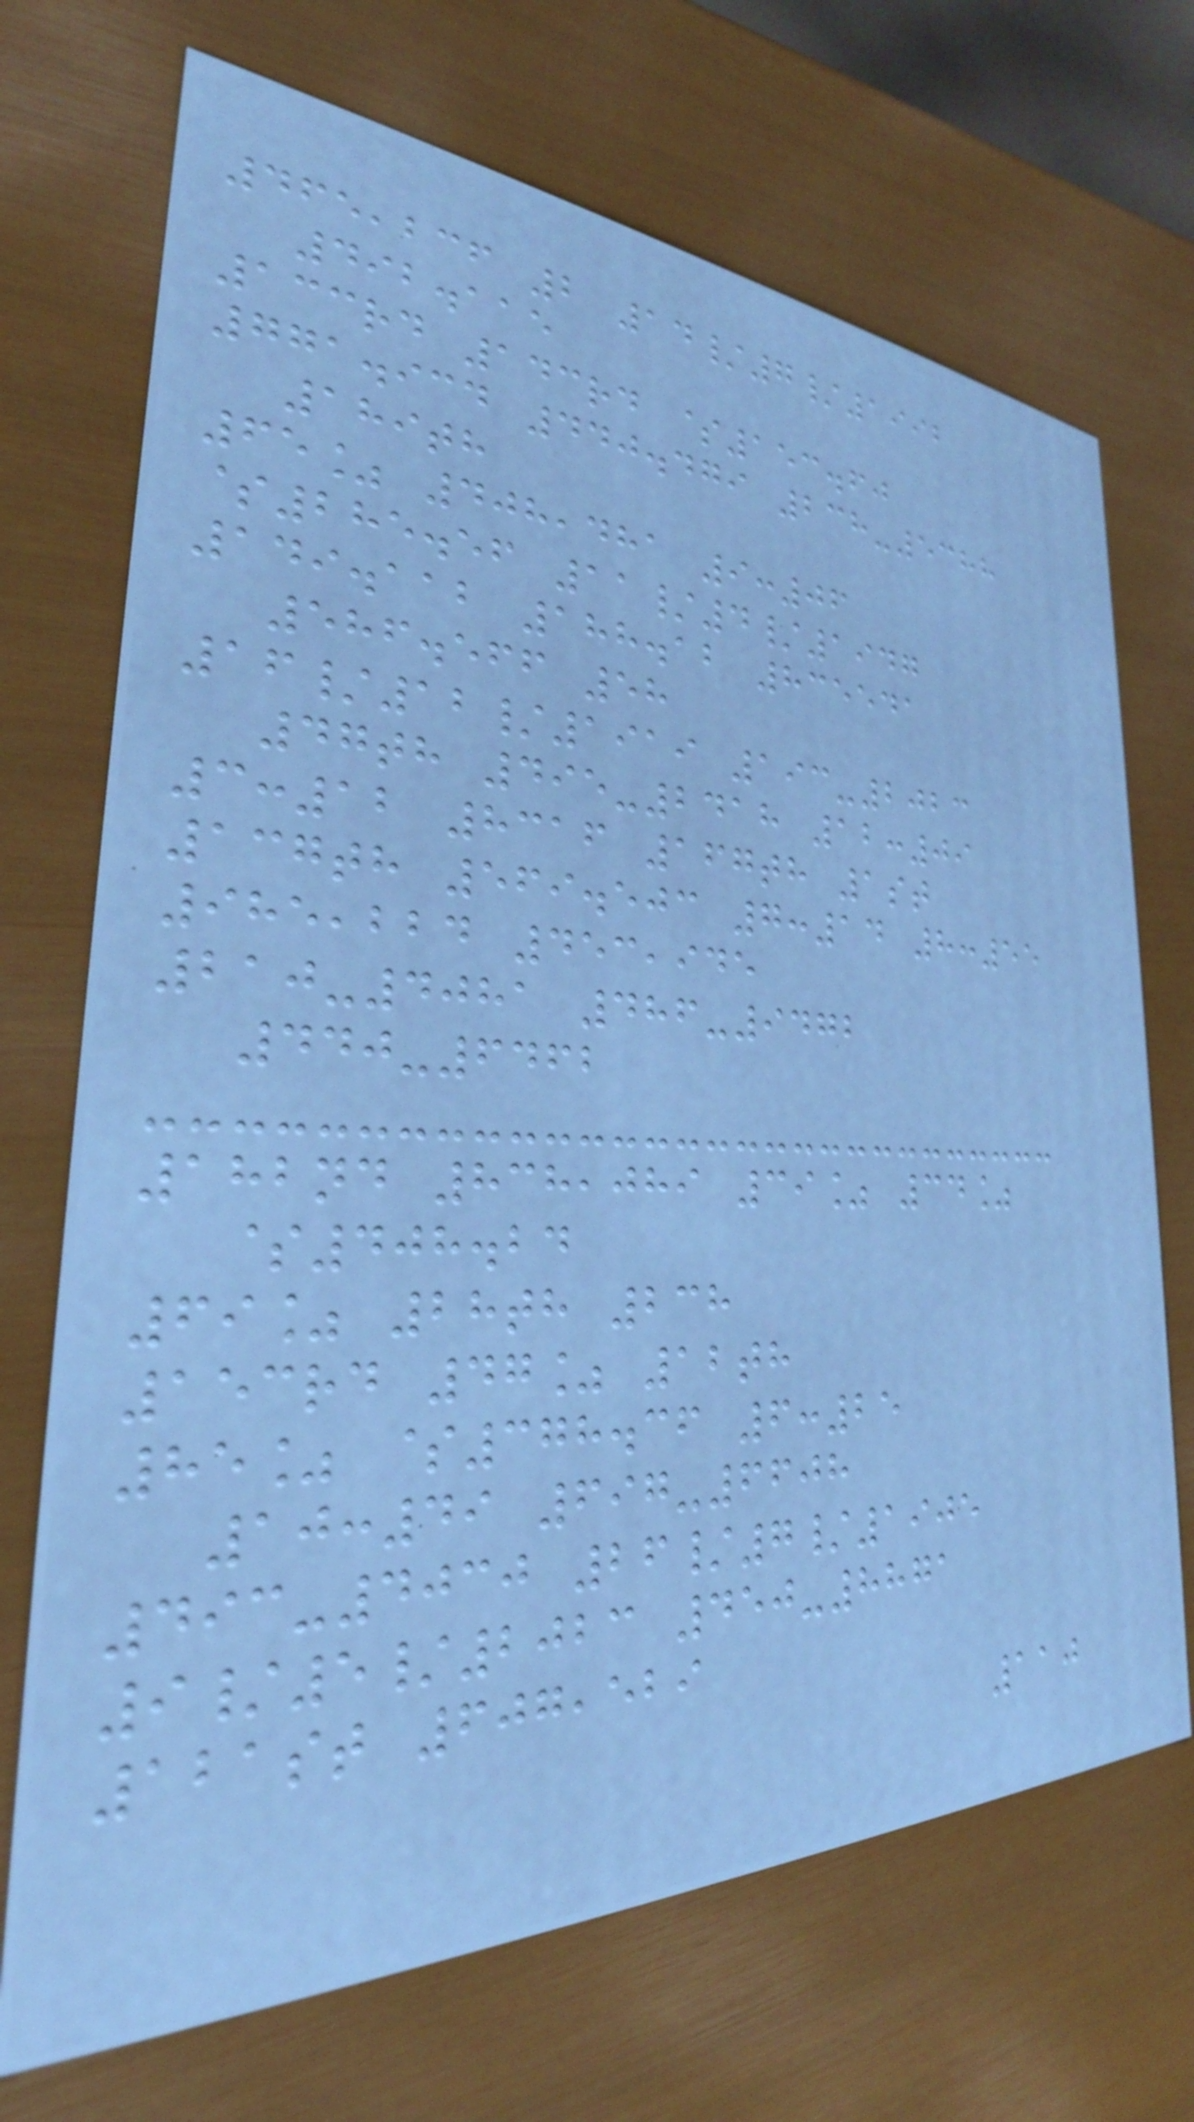465,236 2 14/7/1992
492.115
133rd 143rd $153.60
771.934 440.479 238-5388
189th
65% 408,481 9:06
$285.56 11/4/1947
149.112 188.12 835541
586.566 58
16/12/1919 193-2023
47th 495-2418 12:09
3:12 8316 167th 1st
137th 569.503 7:14 8:55
985,224 453,945
210-4081 486-9472
440-6462
182nd 838,089 39% 34%
$408.24
69% 28th 238
153rd 47% 12th
85% $378.36 6:25
10:49 697-6608
493-4030 26/7/1905
9/5/2023 450-8871
121st 607,529
110
